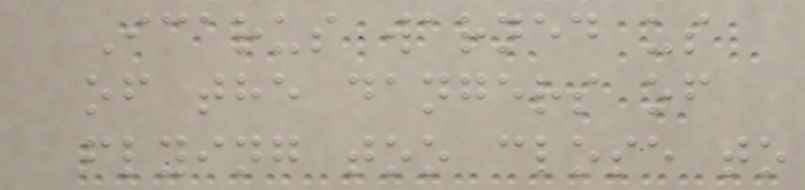Icarus warned us
of the dangers of
flying too close to
